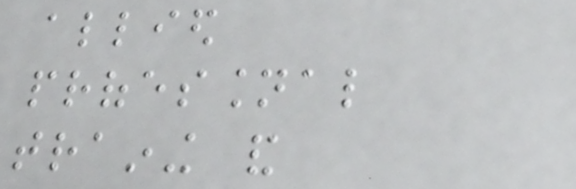allied
professional
training and
